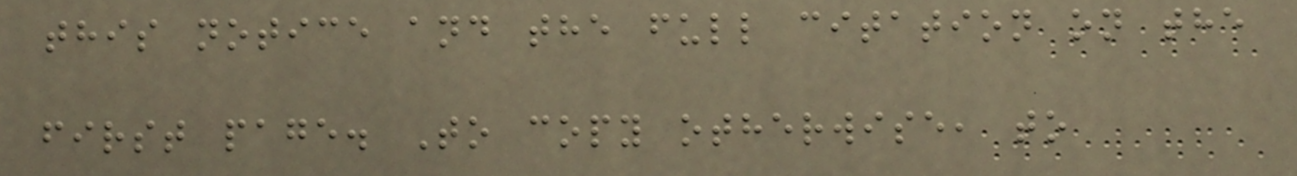this notice and the full citation on the
first page. To copy otherwise, to
